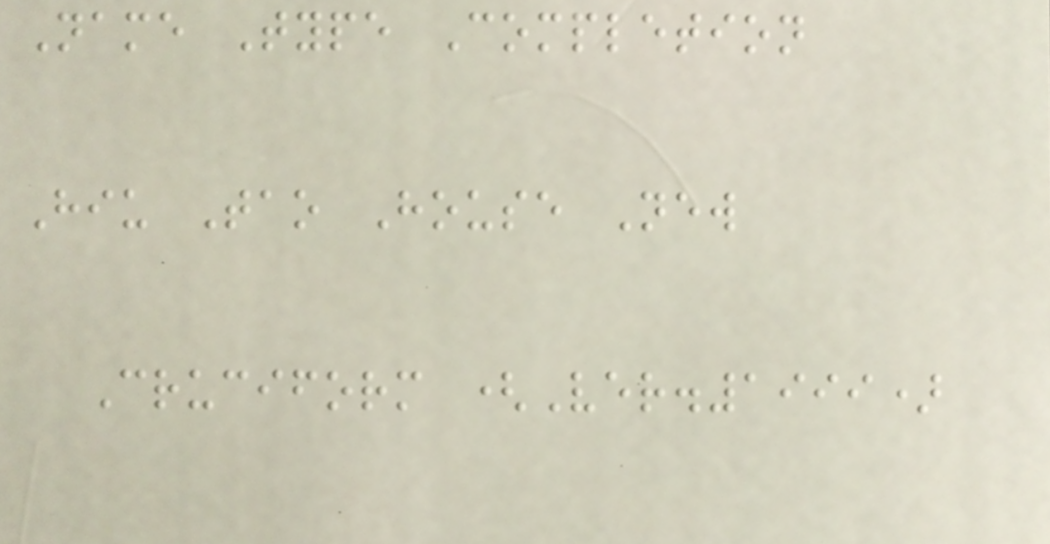Name Type Completion
Hiu Tao House New
Cruciform (Ver.1999)
